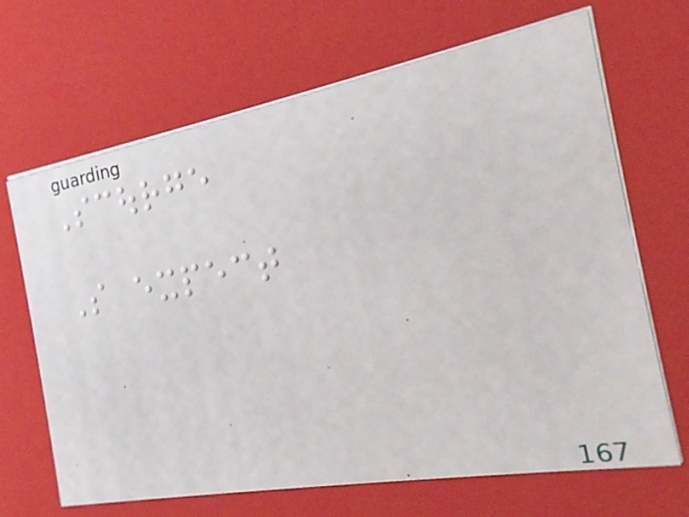Scourge
So expect
